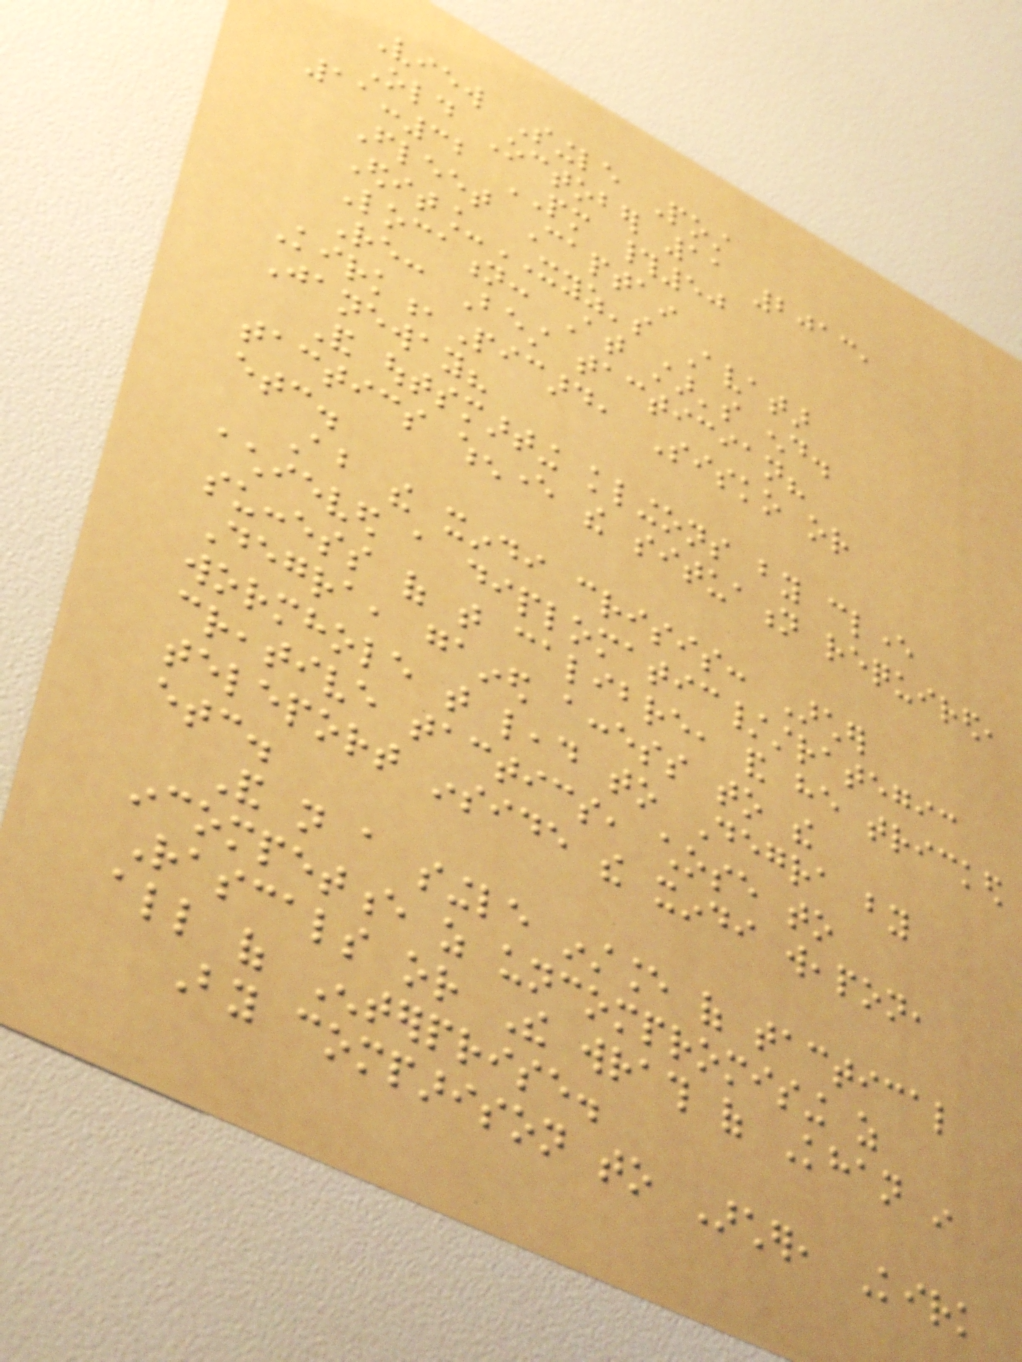View Single Post
Old October 11 2013,
11:32 PM #50
Fleet Captain
Edit_XYZ's Avatar
Location: At star's end.
Re: Best tactician?
Kirk,Picard, Sisko or
Janeway?
And outsmarting klingons by clever
tactics whenever the situation required,
etc.
About the xindi crisis: Archer
achieved a diplomatic/strategic
success of that calibre, and he tricked
Degra, gained access to the
wormhole that lead to Degra by
creative tactics, chose to
teleport inside the xindi weapon,
etc.
And not a single instance of tactical
incompetence as uncompromising as
Rascals or The wrath of Khan in
all of Enterprise.
By comparison to Archer, Kirk
